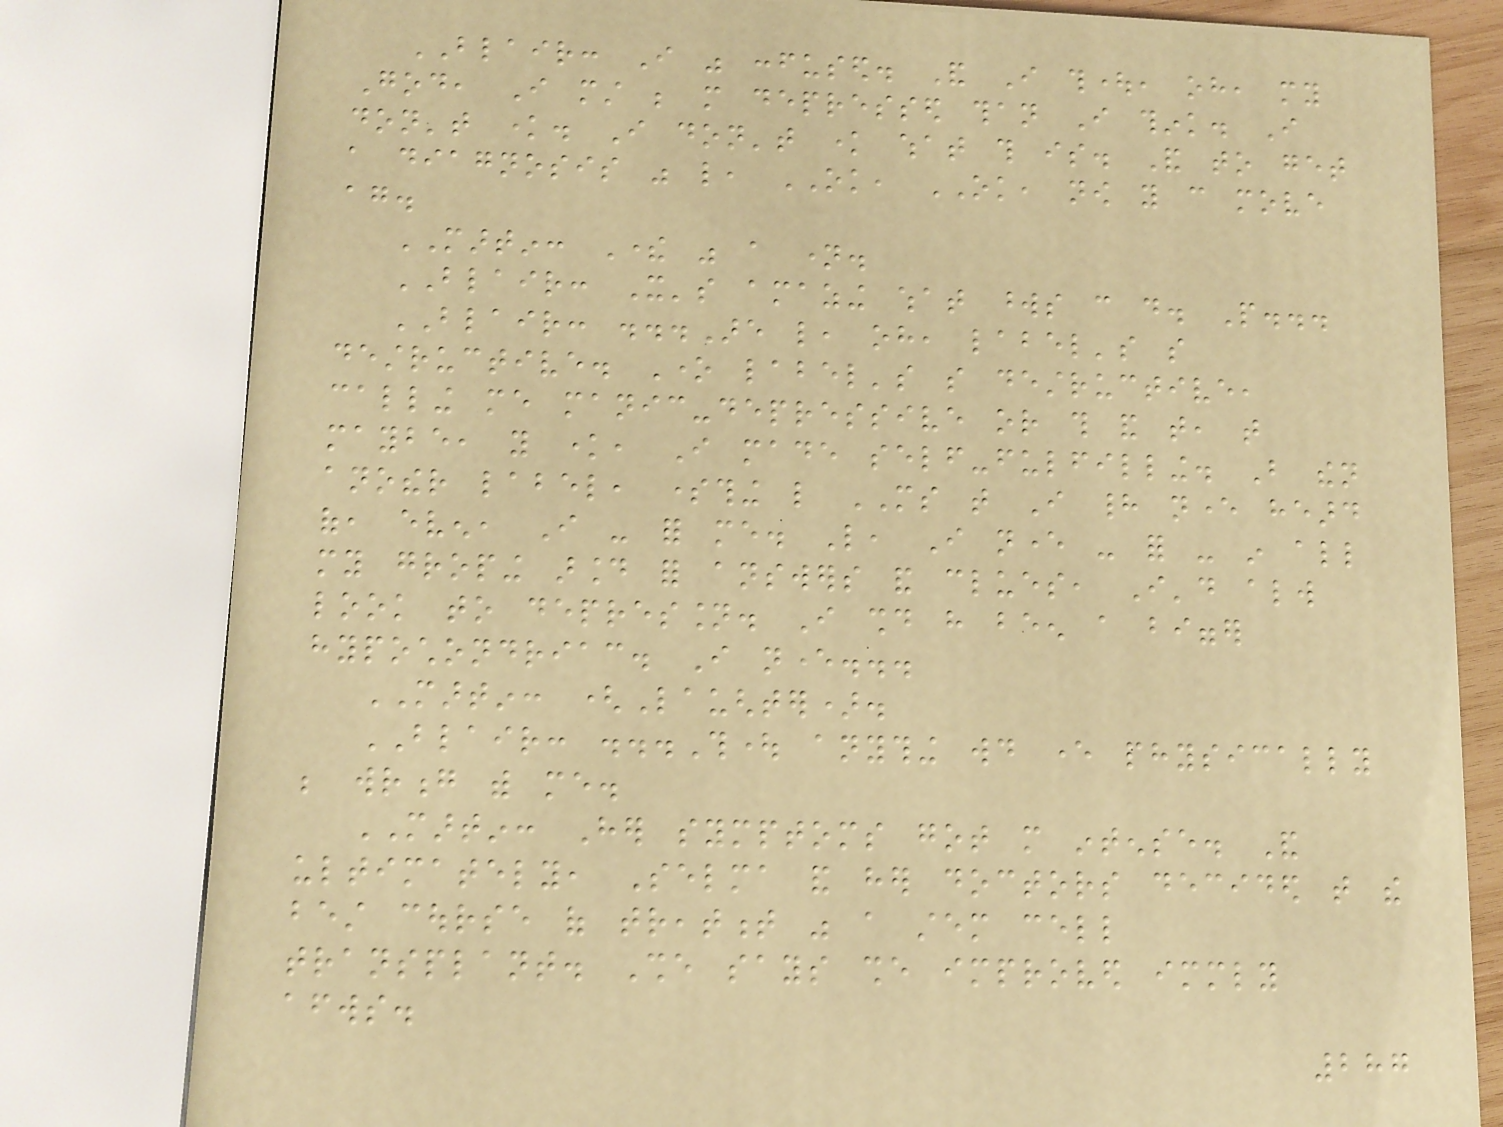BLAIR: I was confused. And I thought, oh, my
God, I must be more depressed than I think. I
don't know. I don't know what this is. And to get
a diagnosis was like, OK, OK, now you can move
again.
MARTIN: There was a name.
BLAIR: It's amazing what words can do. People...
BLAIR: ...Are like, oh, label's so
destructive. One label's so destructive,
calling me manic-depressive or this and that, that
maybe, you know, I made self-fulfilling. But then
another label, something like MS that I had never heard
of, even, I - for me. Like, I never - for - in all
my groping around for answers and clues, I'd always
look to depression. I should have been a bigger
hypochondriac. I never...
MARTIN: (Laughter).
BLAIR: ...Thought anything would ever physically
be wrong with me.
MARTIN: Her symptoms got more intense. And
ultimately, Selma and her doctors decided that the
best course of treatment was a stem cell
transplant. She says she improved immediately
afterwards.
287
